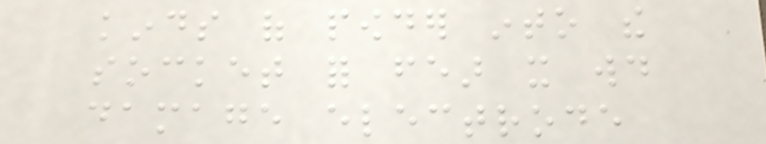kinds of powder into the
socket for fear it would
damage electrode
